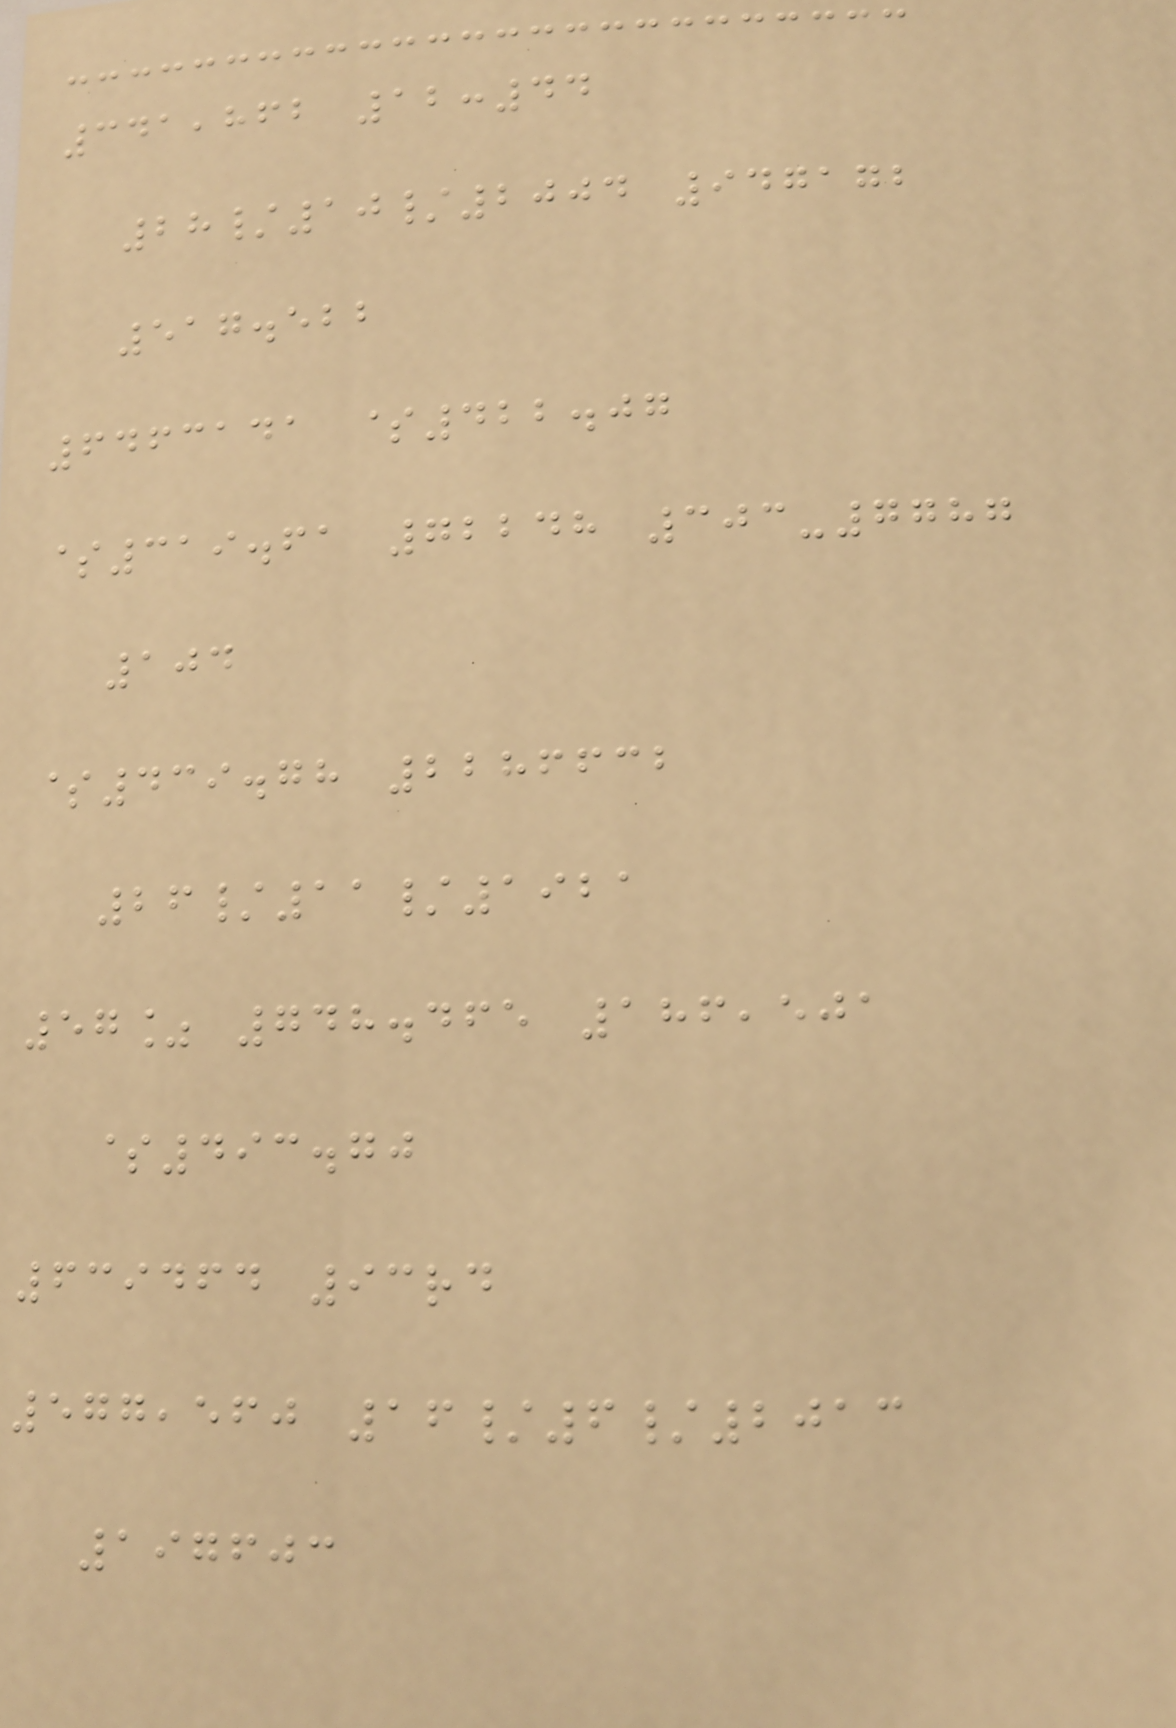341,862 12:44
28/10/2004 947172
517.522
6463141 $422.07
$319.61 72248 303-7787
104
$439.78 2286632
26/11/1921
57% 748.465 186,501
$493.70
639464 93rd
577,560 16/6/2013
197603
